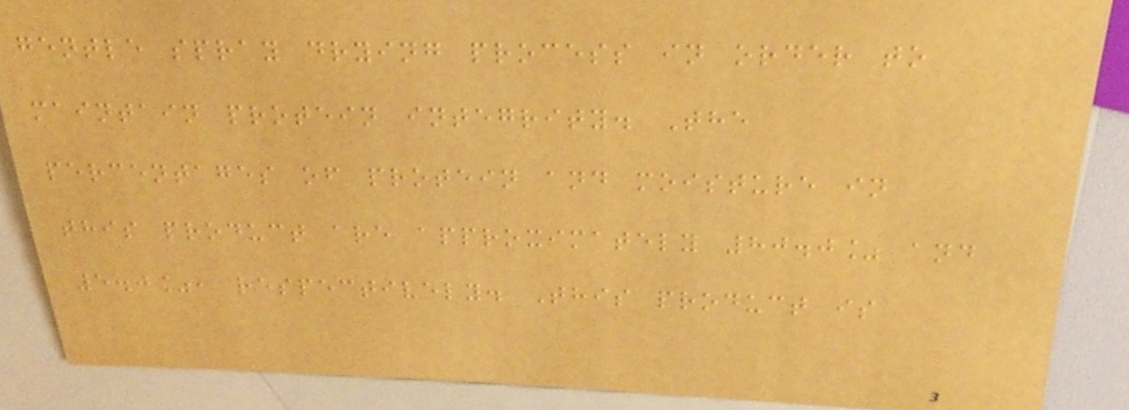gentle spray drying process in order to
maintain protein integrity. The
percentages of protein and moisture in
this product are approximately 80.0% and
5.0%, respectively. This product is
